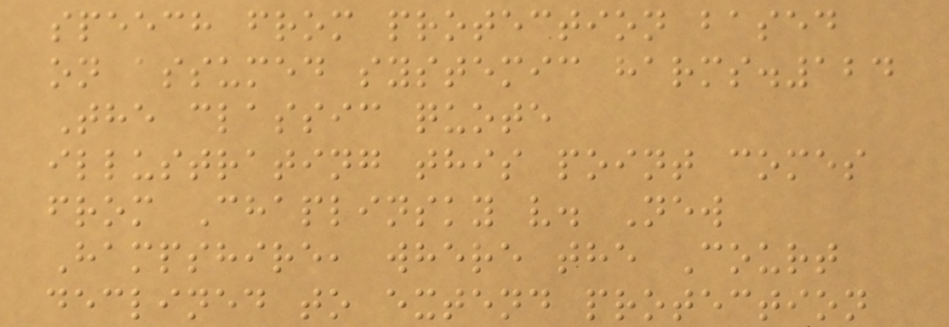speech from protection based
on assumed systemic harms.124
The classic quote
illustrating this point comes
from Chaplinsky v. New
Hampshire, where the Court
declined to extend protection
